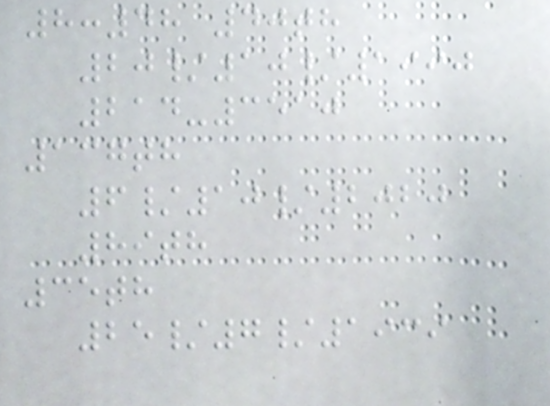8:48 40th
20/10/1990
214-3510
137th
6/10/2020
89th
35th
25/7/1939
